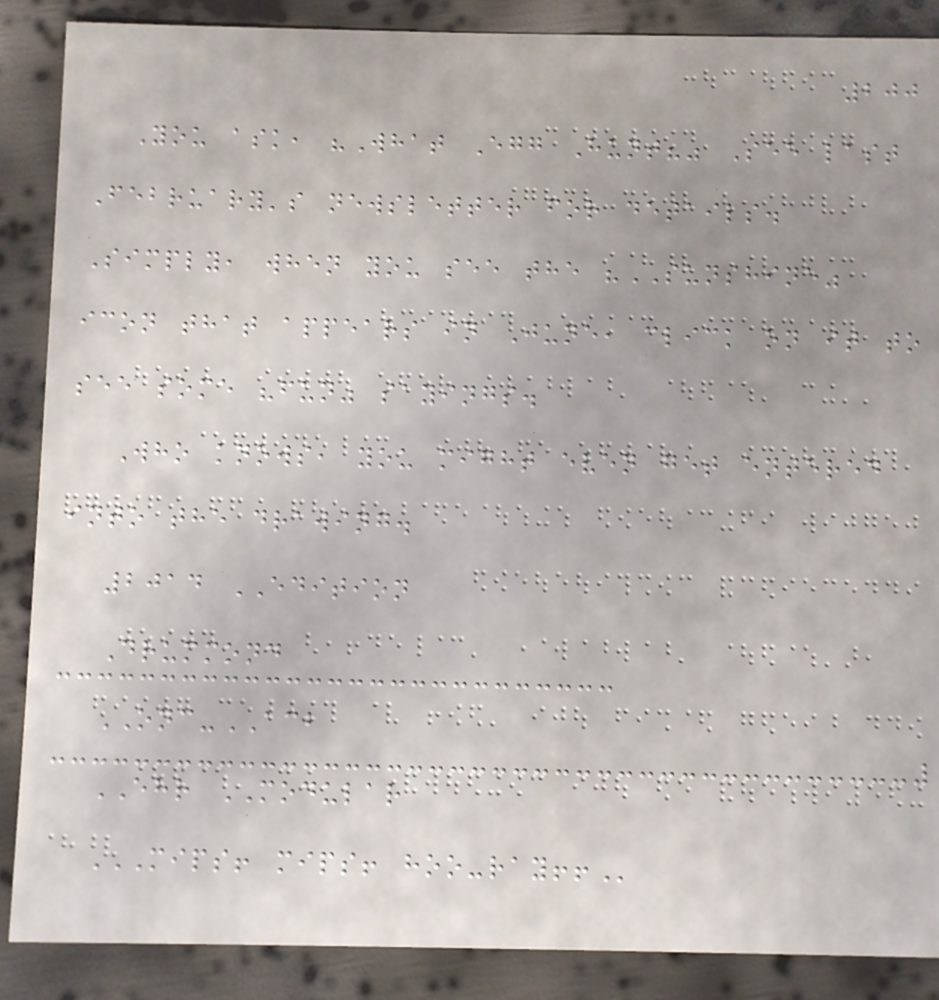200
You ask, "What Egg Hunt?" See last
February's newsletter for details.
Simply, when you see the "SUNSHINE"
icon that appears in June, click on it to
see some "fun" sayings.
Who knows, you might even get entered
into the drawing.
2014 EDITION
Drummond
ONC-ACB
EHR MODULAR
MIPS! MIPS! HOO-RAY!!
